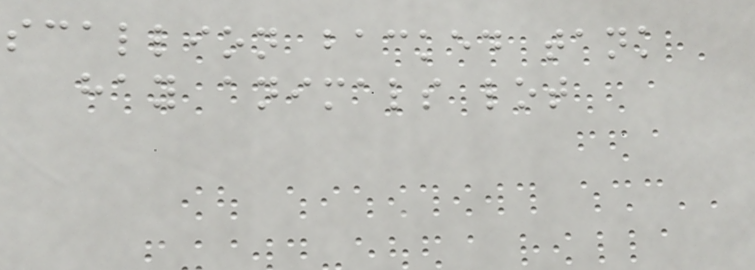scallion backed tank
hay animals lot
